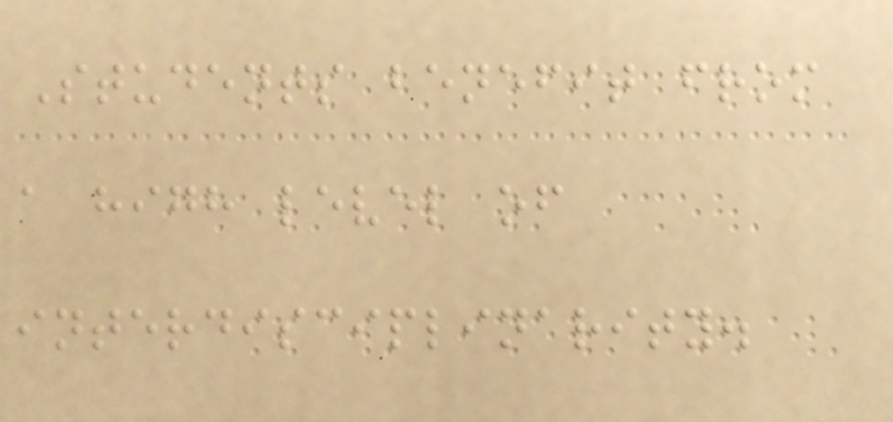Students benefit from
a high level of
interdisciplinarity.
